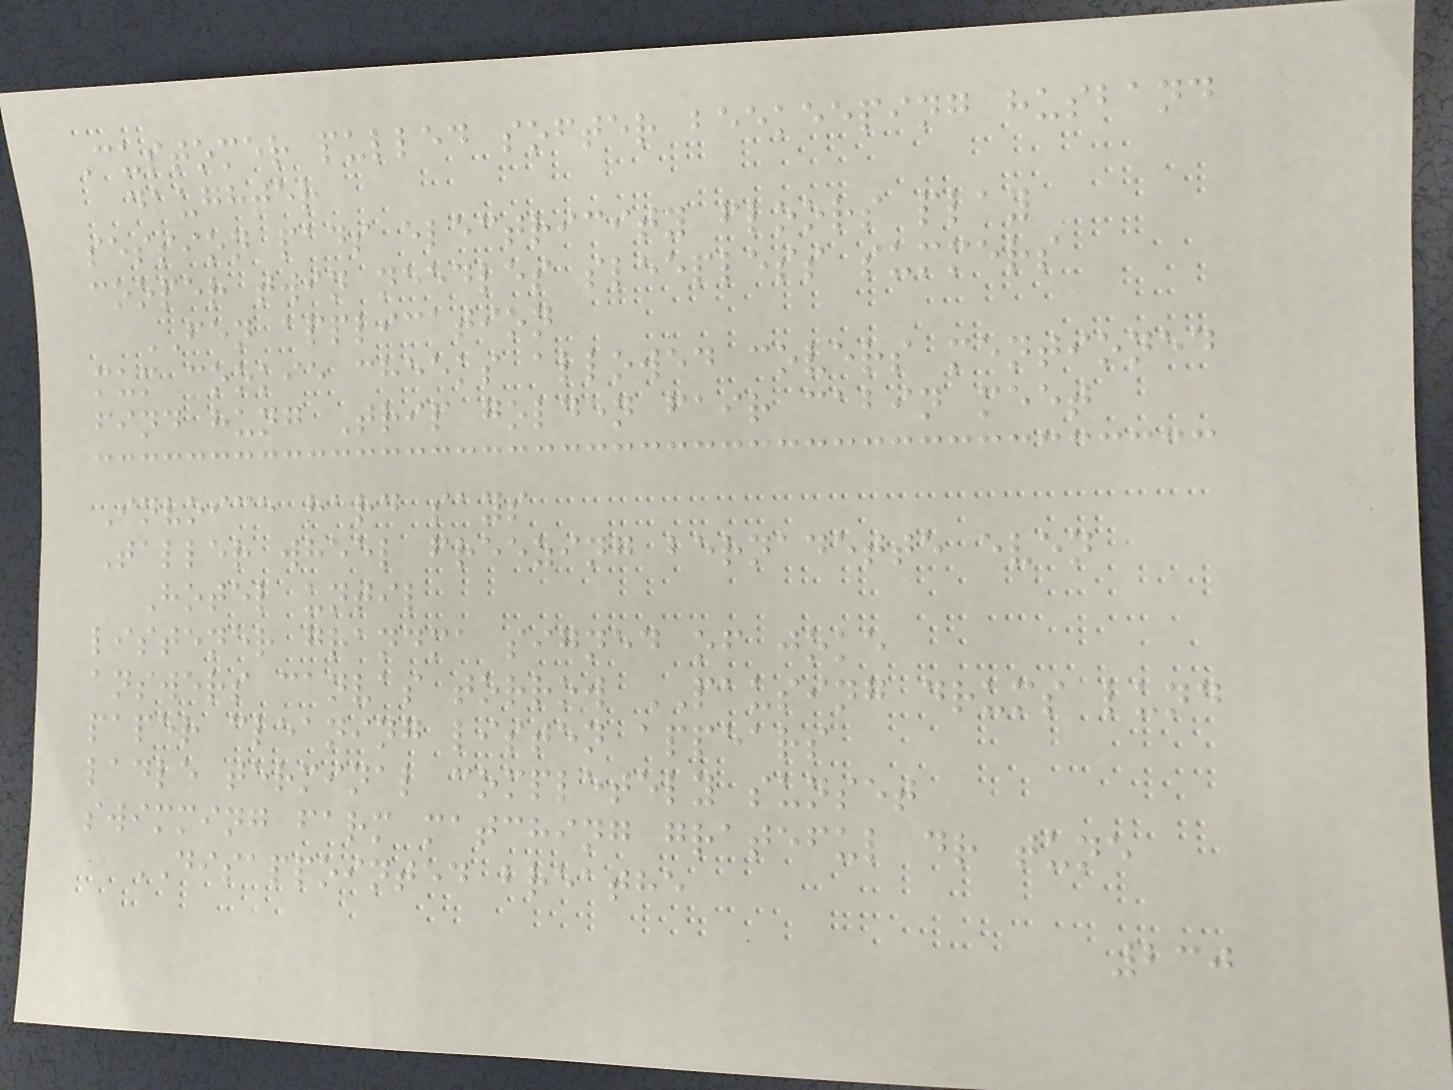Customer pulled softer beekeeping husband
daughter
session pads electricity floors play
cooper twin needles sleepless summers
FEN application
mum cookie cheeks allowed covers mentioned
find hung Trip golden fair cabin meet
Invoice hard says
Taller wheel freezing bernadette even
Hotel until
listener grandma signed of joke
answers canvas torrow PAUSING drums lund
paper cleaning listen appears
ladle terminal completely sunset
swimming farm matching grateful dr tune
DISAPPOINTED breathe
230
